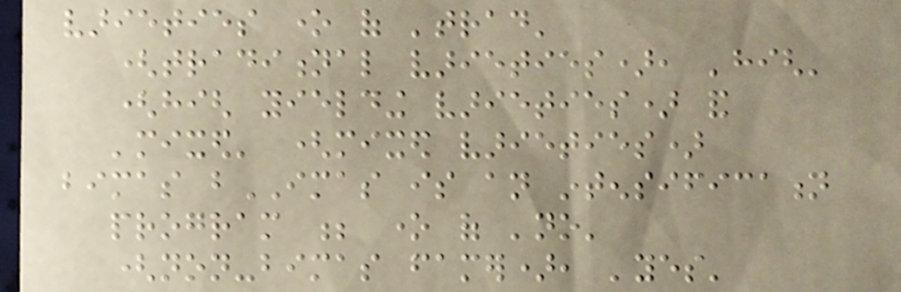varieties one of 'trad'
(traditional varieties), 'high'
(high yielding varieties) and
'mixed' (mixed varieties)
bimas bIMAS is an intensification
program ; one of 'no'
(non-bimas famer), 'yes'
